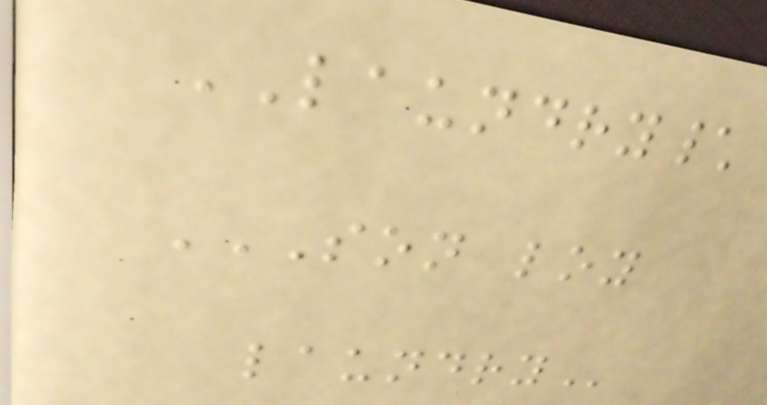LAUNDRY\
SON LOY
LAUNDRY
